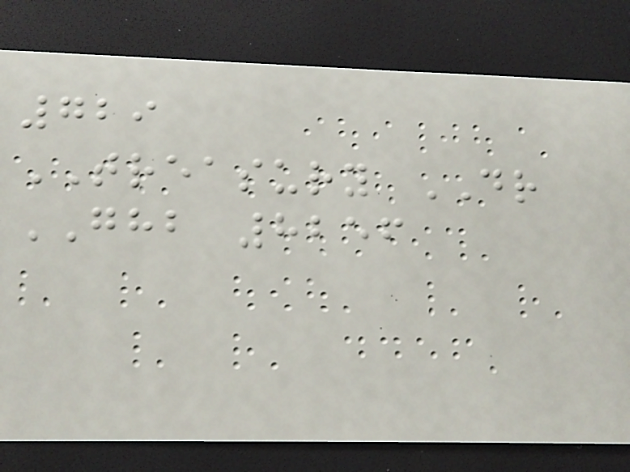729
TREASURY DR
GHB 8256
